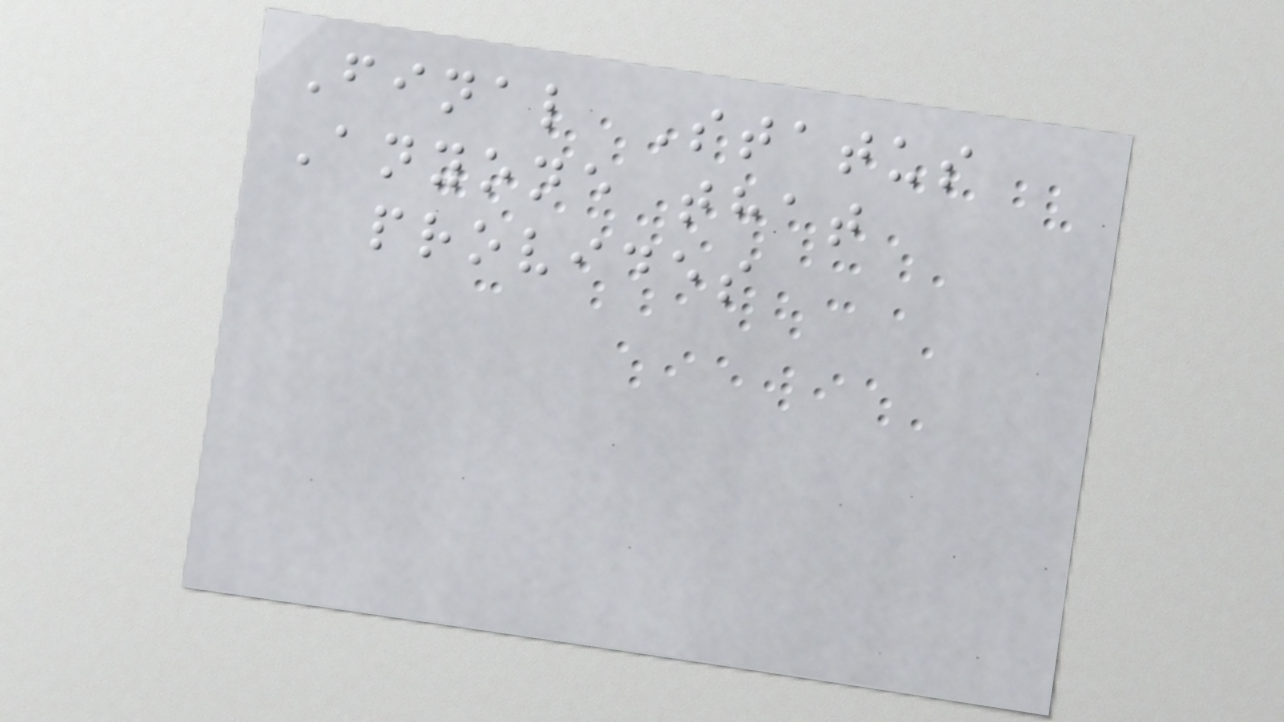Final Status
Anyone that
provides
